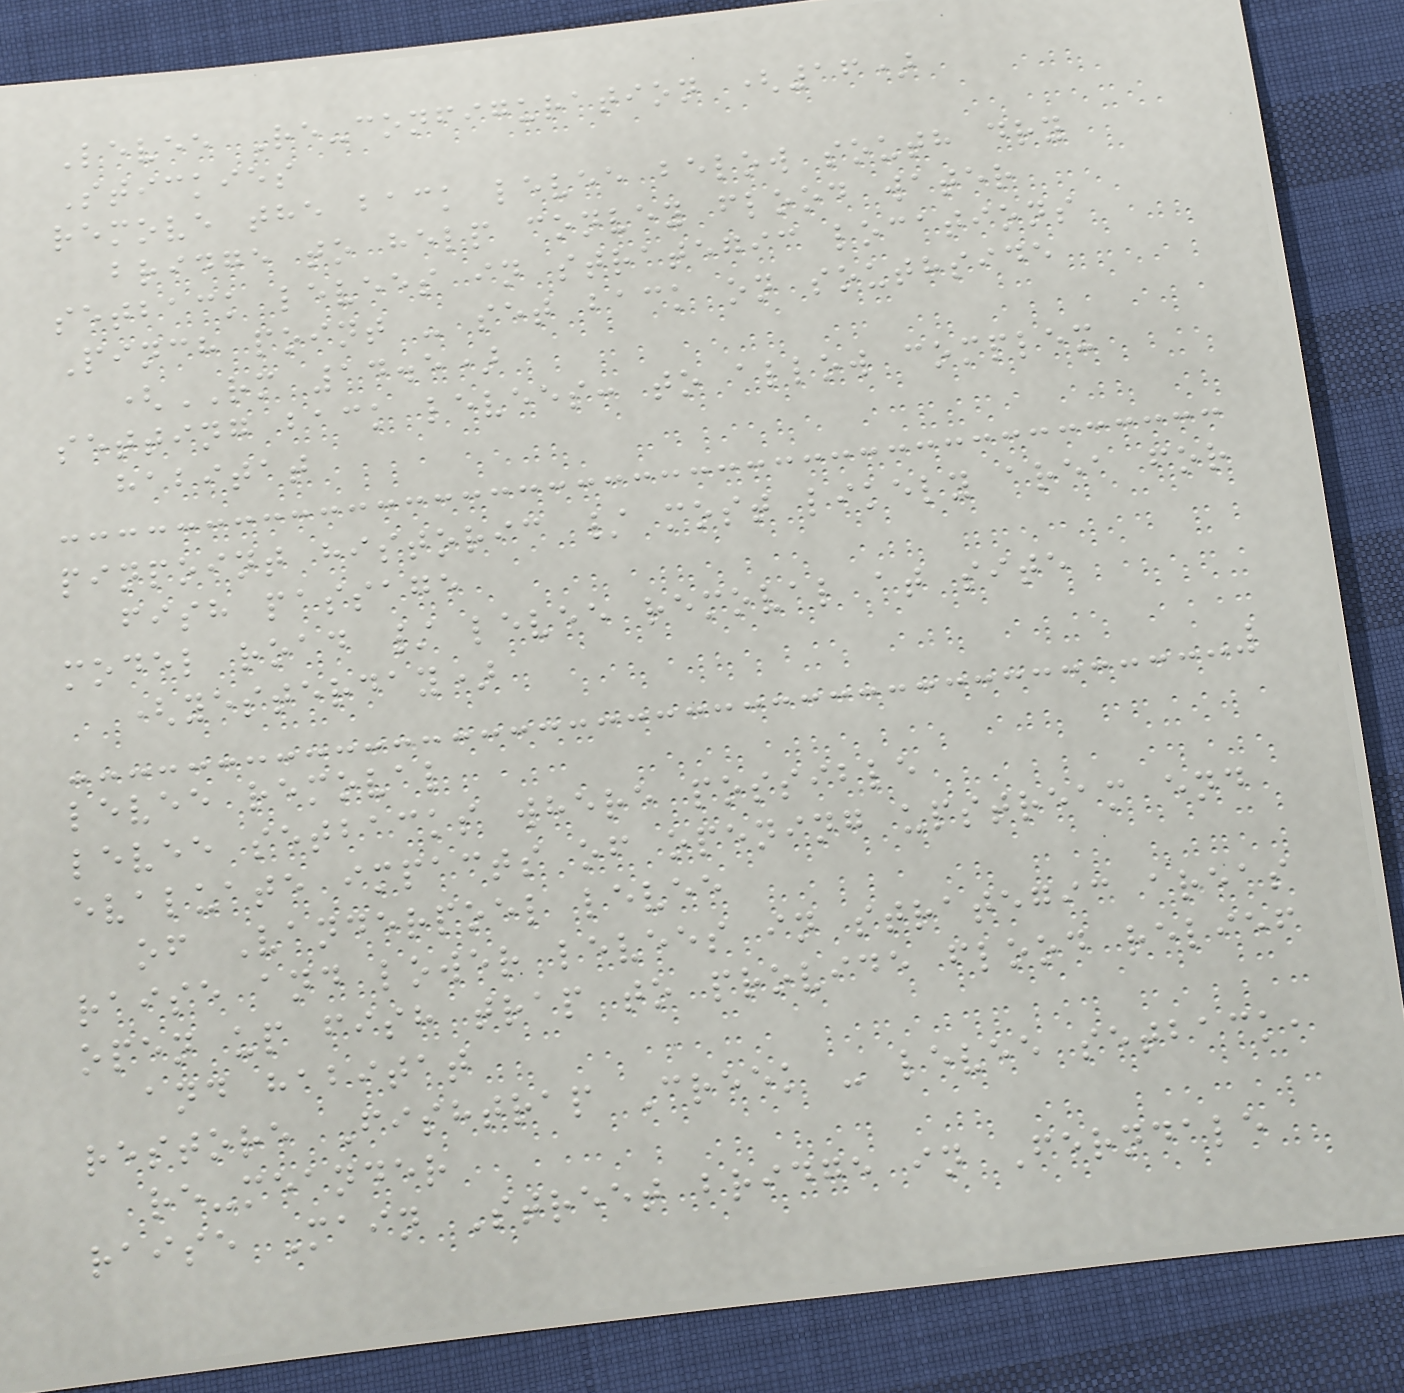Levee Re-configuration (16)
Stickies
remove the back levee below south dry
bridge to help convey flood water
setback levees in strategic locations
Pinch point - set back on southside
(RM 14.5)
setting back levees: to allow complex
habitat
pinpoint historic / most likely area for
fish passage
model road / levee removal at site
(yesterday)
levee removal
levee setbacks where possible
evaluate impacts of opening upstream end
of Vanderpoel levee
raise and lower levees in strategic areas
open up fish trap to provide flood relief
and habitat
restore Fishtrap Creek - levee setback,
re-meander
raise Main Street bridge in Ferndale
